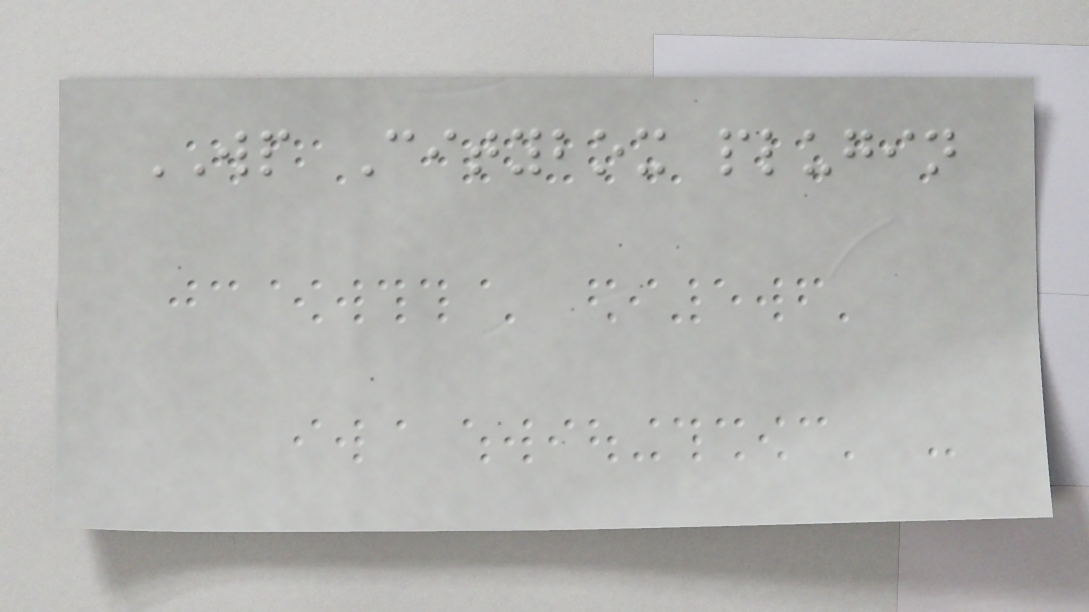WP Citybox plugin
